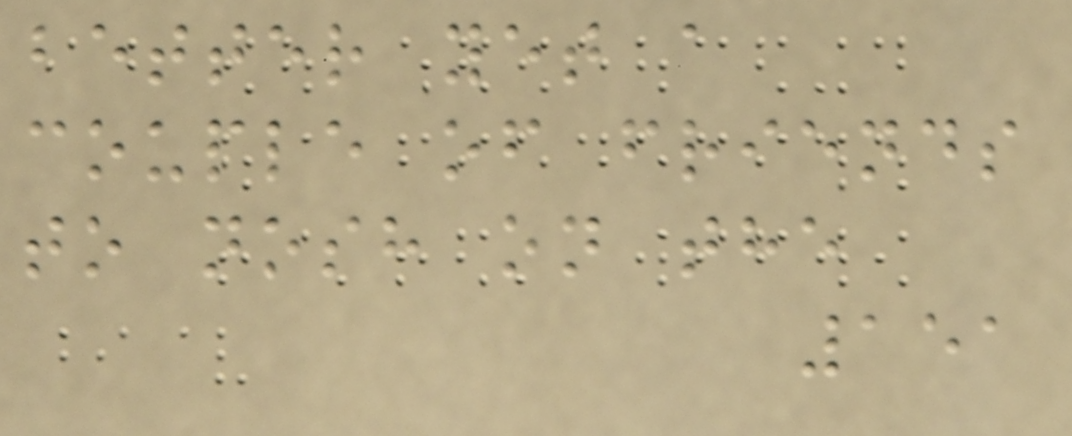better yet a
couple of friends
to nosh on the
151
